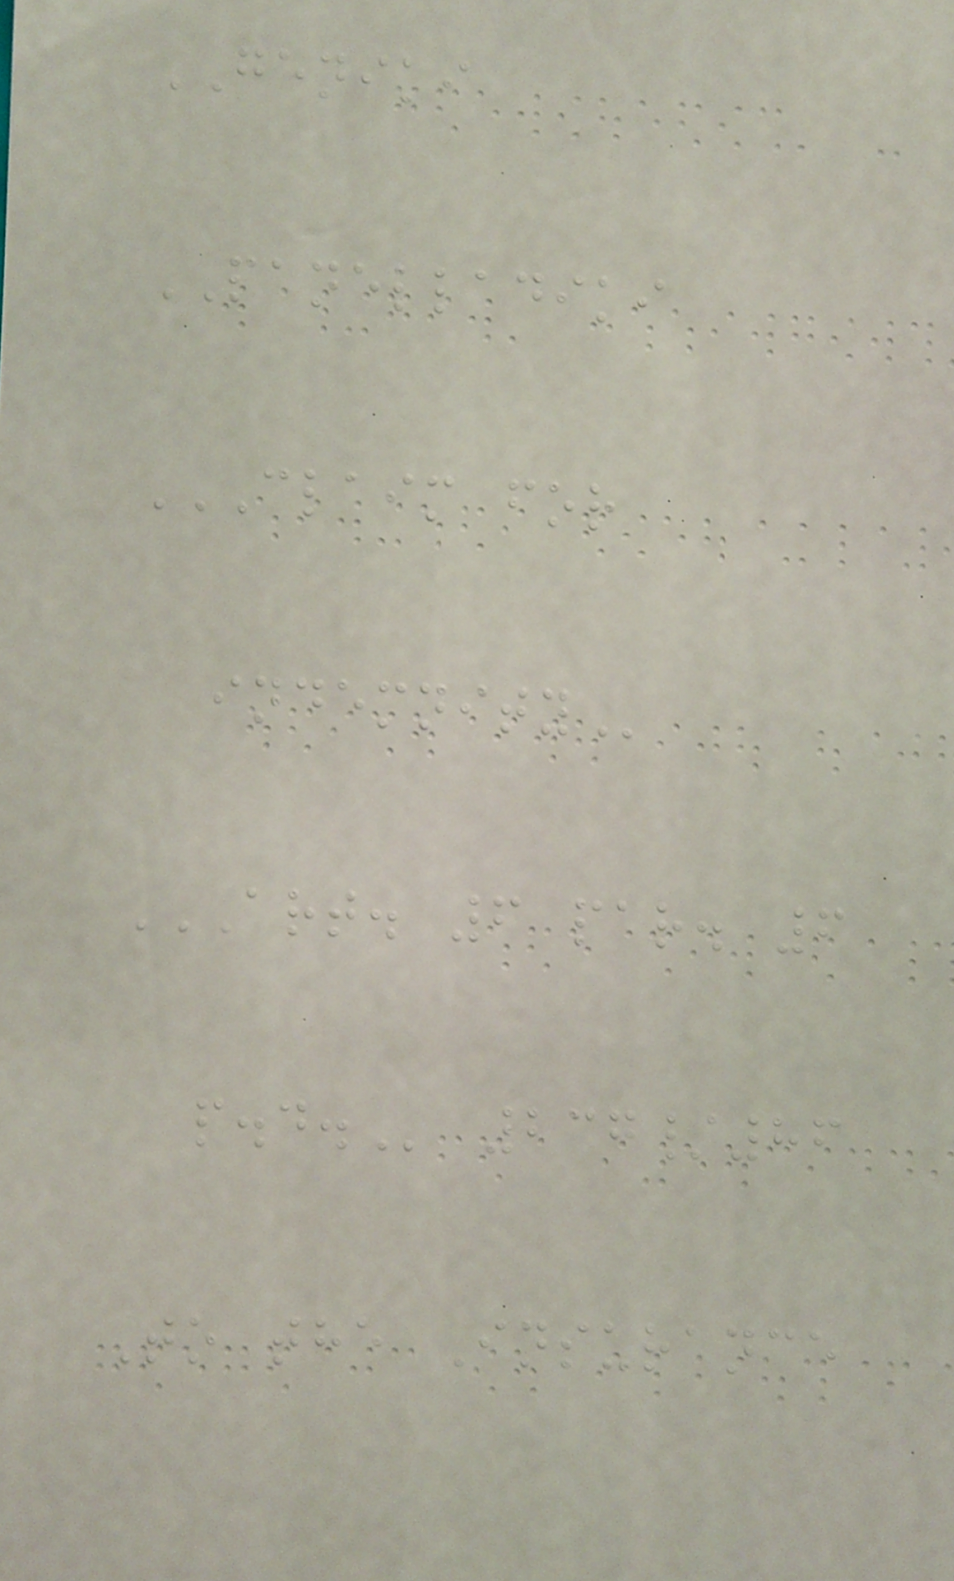GENIKI
PANELLADIKI
CLAIM FOR
INDEMNITY
ART. 6 PAR. 6
P.D. 237/86
To the Insurance
